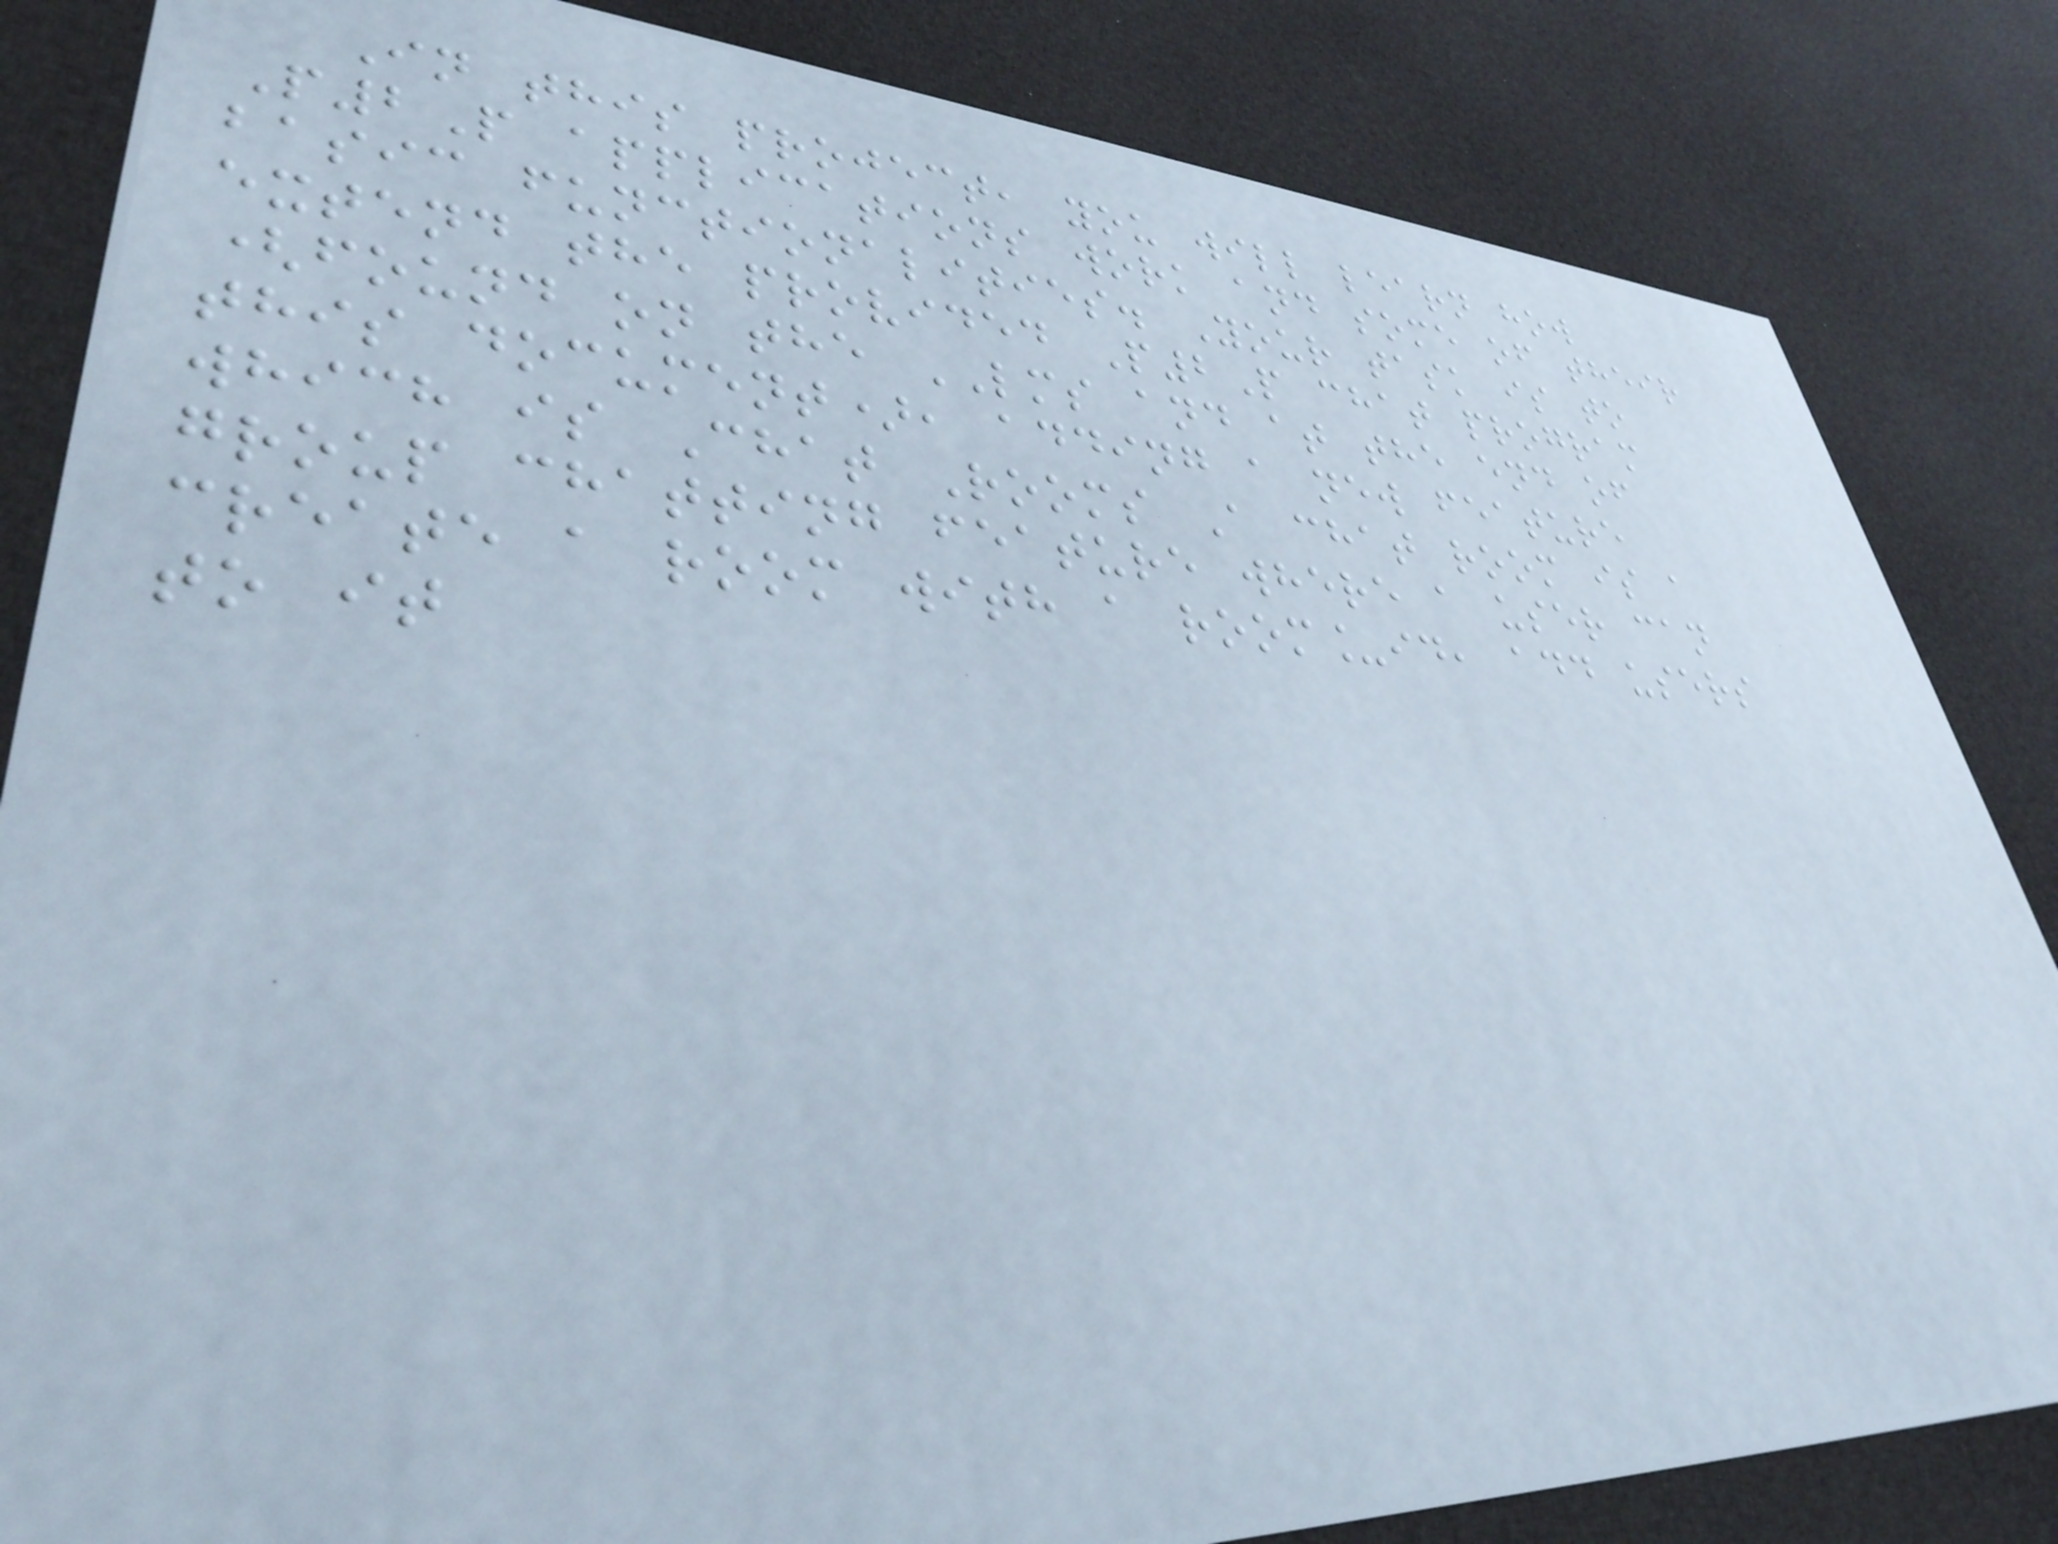In this project, you will learn how
P2P applications work and some of their
basic functionalities. Your task is to
extend the provided P2P chat program
(found on the LMS and at the end of
this document), adding a new feature
which is Chat Rooms A chat room is a
group chatting feature where a user can
create a room with a room_id, add users
to it
